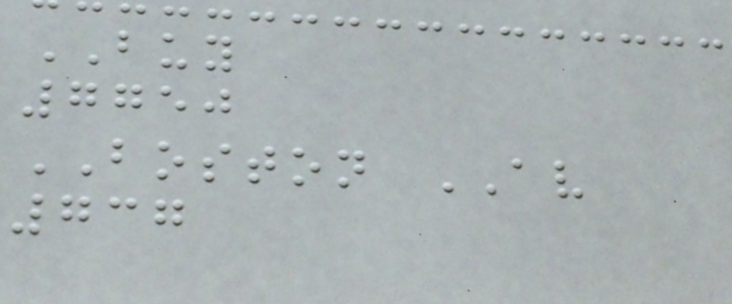BUY
7750
BOSTON AV
737
